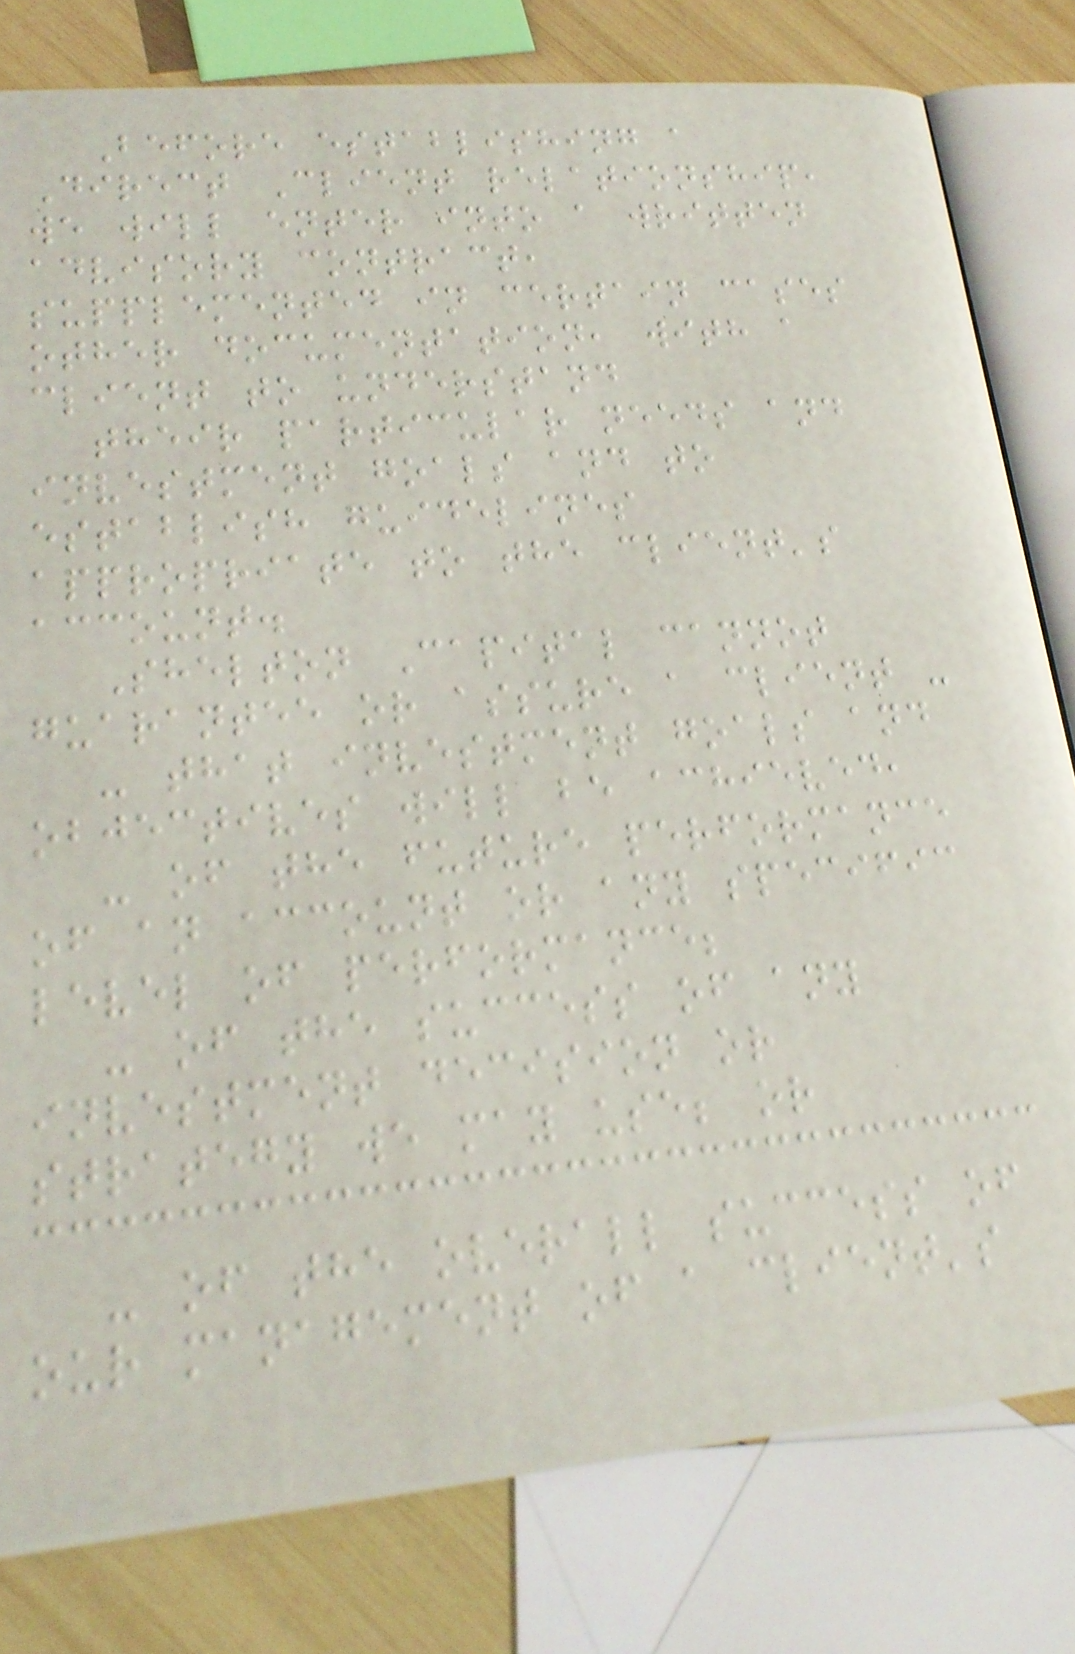Before establishing a
Direct Client relationship,
we will enter into a written
advisory contract,
supplemented in certain cases
other documentation, with a
client to understand
their particular needs and
investment goals and to
establish guidelines
appropriate to the client's
account.
Shelton Capital cannot
guarantee or assure a client -
- that investment goals and
objectives will be achieved,
- of the future performance
of an account or any specific
level of performance;
- of the success of any
investment decision or
strategy we may use; or
- of the overall success of
our management of a client's
